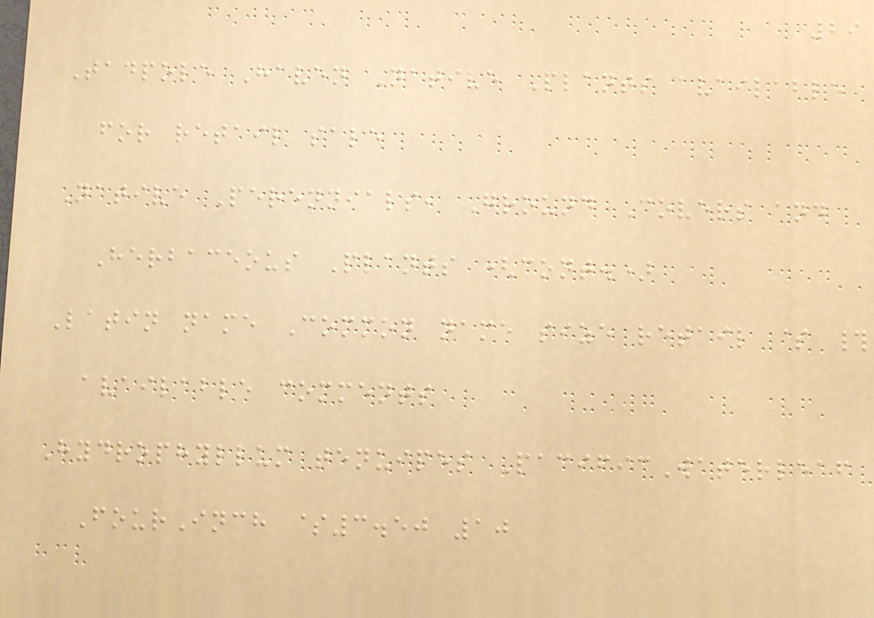29
Tadpole Haven Native Plants available
for retail sale
Native Perennials, Ground Covers and
Herbaceous Plants (cont.)
Latin name Common name size retail $ #
available comments
Hydrophyllum tenuipes PacificWaterleaf
FourInch $3.50 10
